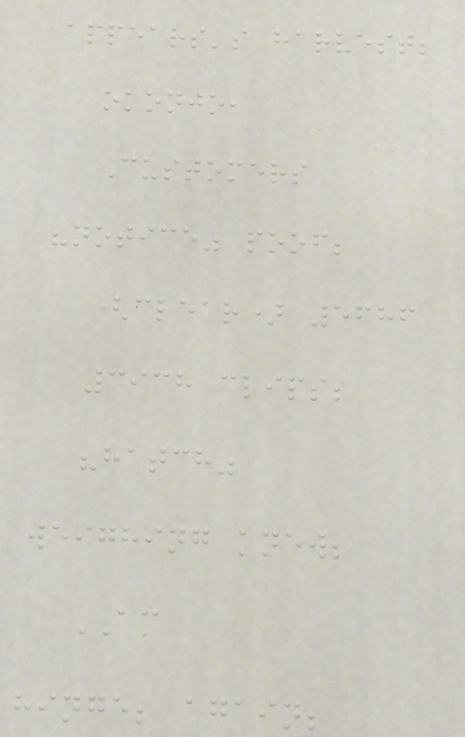appears's harvest;
okonjo,
Customers
"notice" poof;
(clear) 5686
3938 clips;
"hatch"
weighing knew;
AM
hinge; again;
